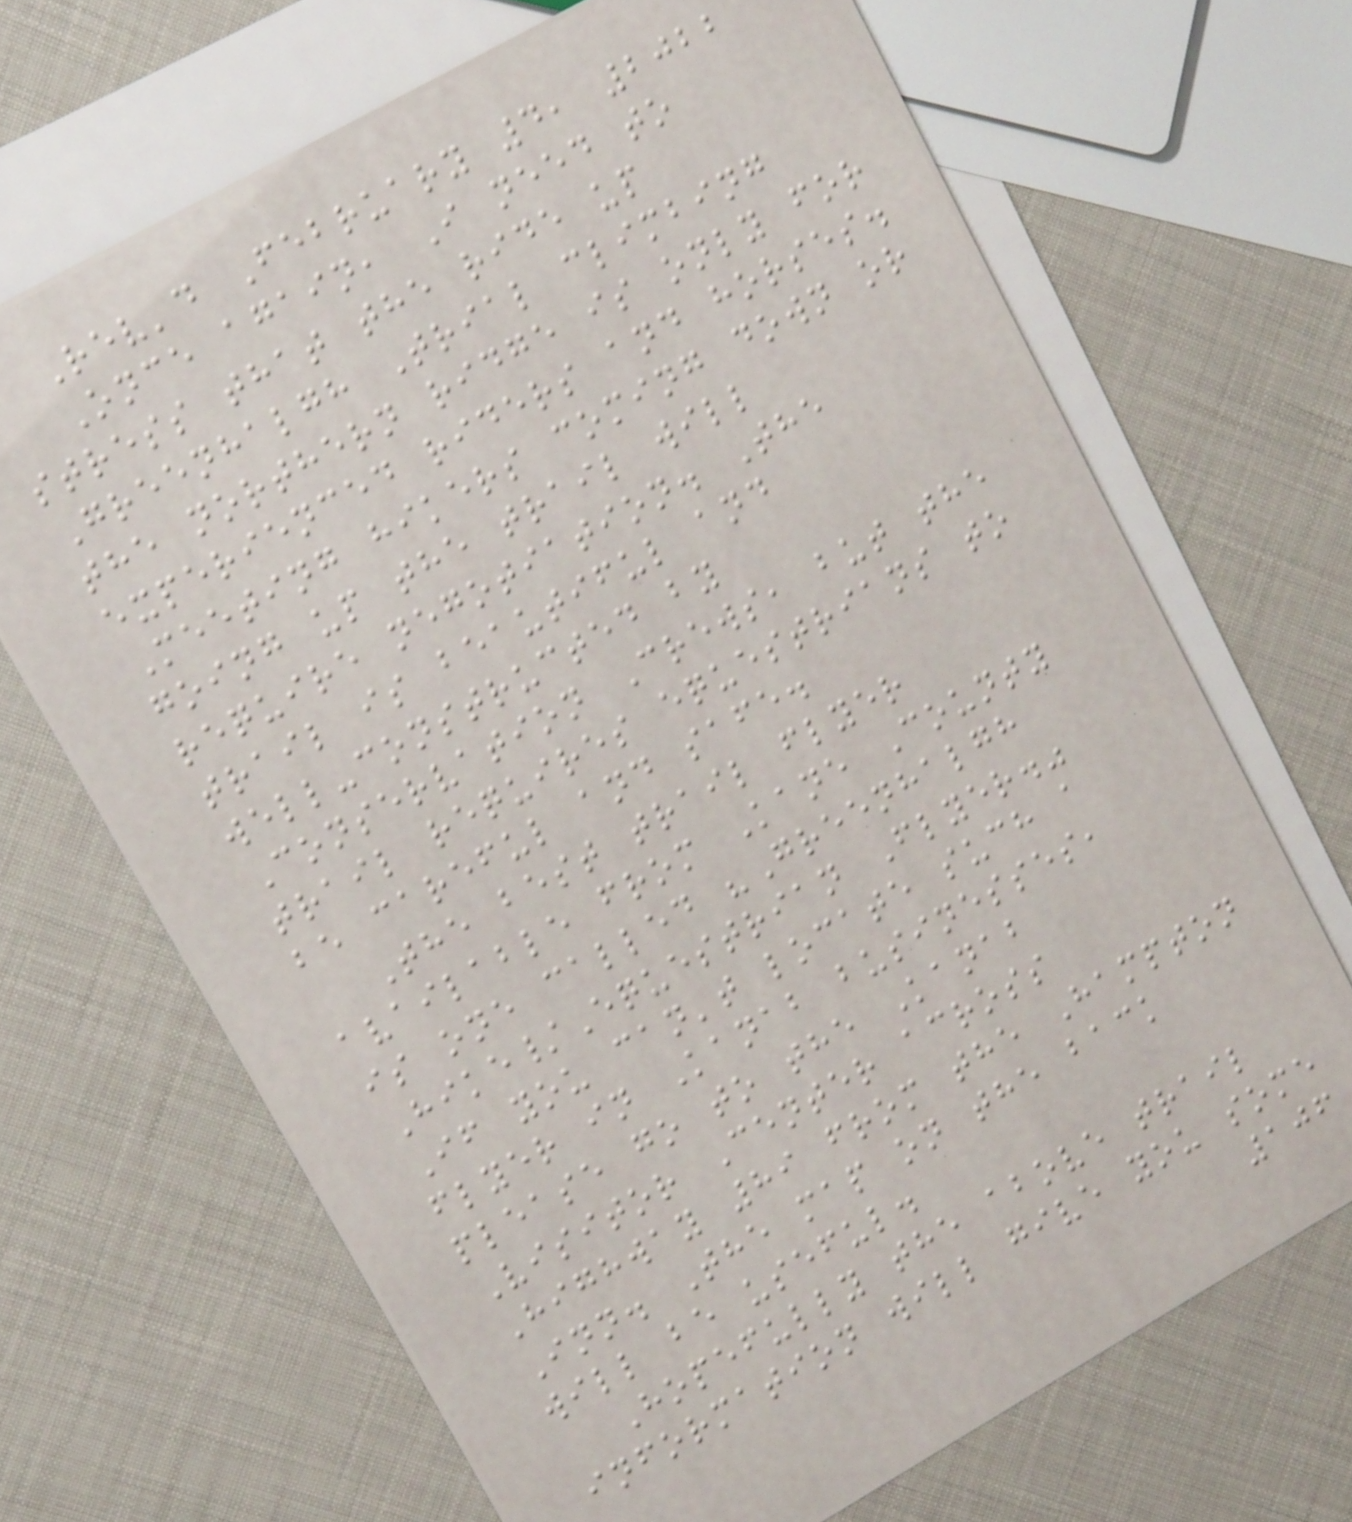Rev'd February 4, 2022
Once again, I need to
stress that the ride up
Greenhalgh Trial climbing
the northern ridge is only for
experienced riders and horses.
Meeting hikers coming down or
going up the trail will
require negotiation. The
trail is beautiful and
well-constructed by
Conservation Crews, but the
trail requires equestrians to
be careful and safe.
The best trail flyer
available from Kane County
is one called "Greenhalgh
Hike/Equestrian Flyer."
If you can't locate such a
flyer in Kanab businesses,
please go to the Kanab
Visitor Center across
Highway 89 from the Hampton
Inn. The map on the back
will be useful.
Hopefully the above trail
information will give you some
106
